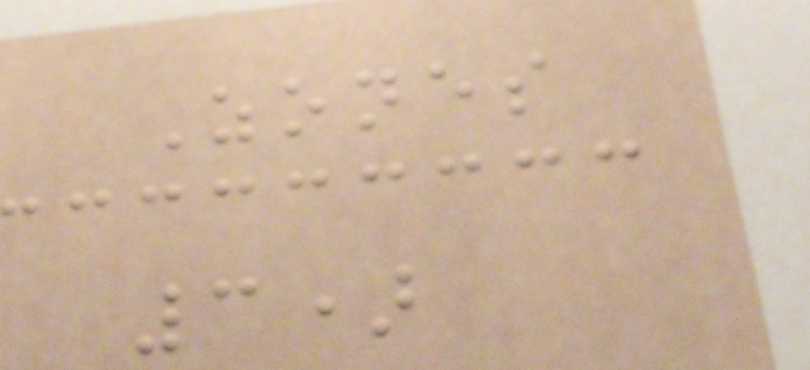Zones
3)
